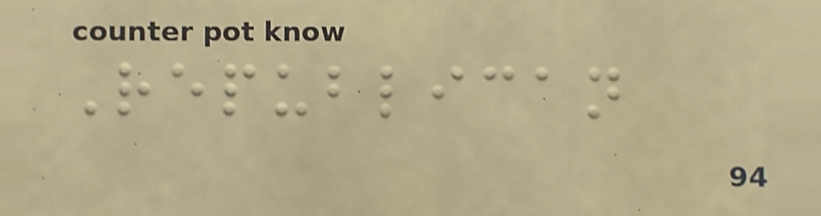Republican
